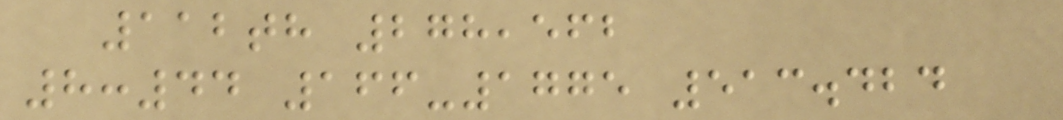112th 278,562
8:44 166-1775 513.424
